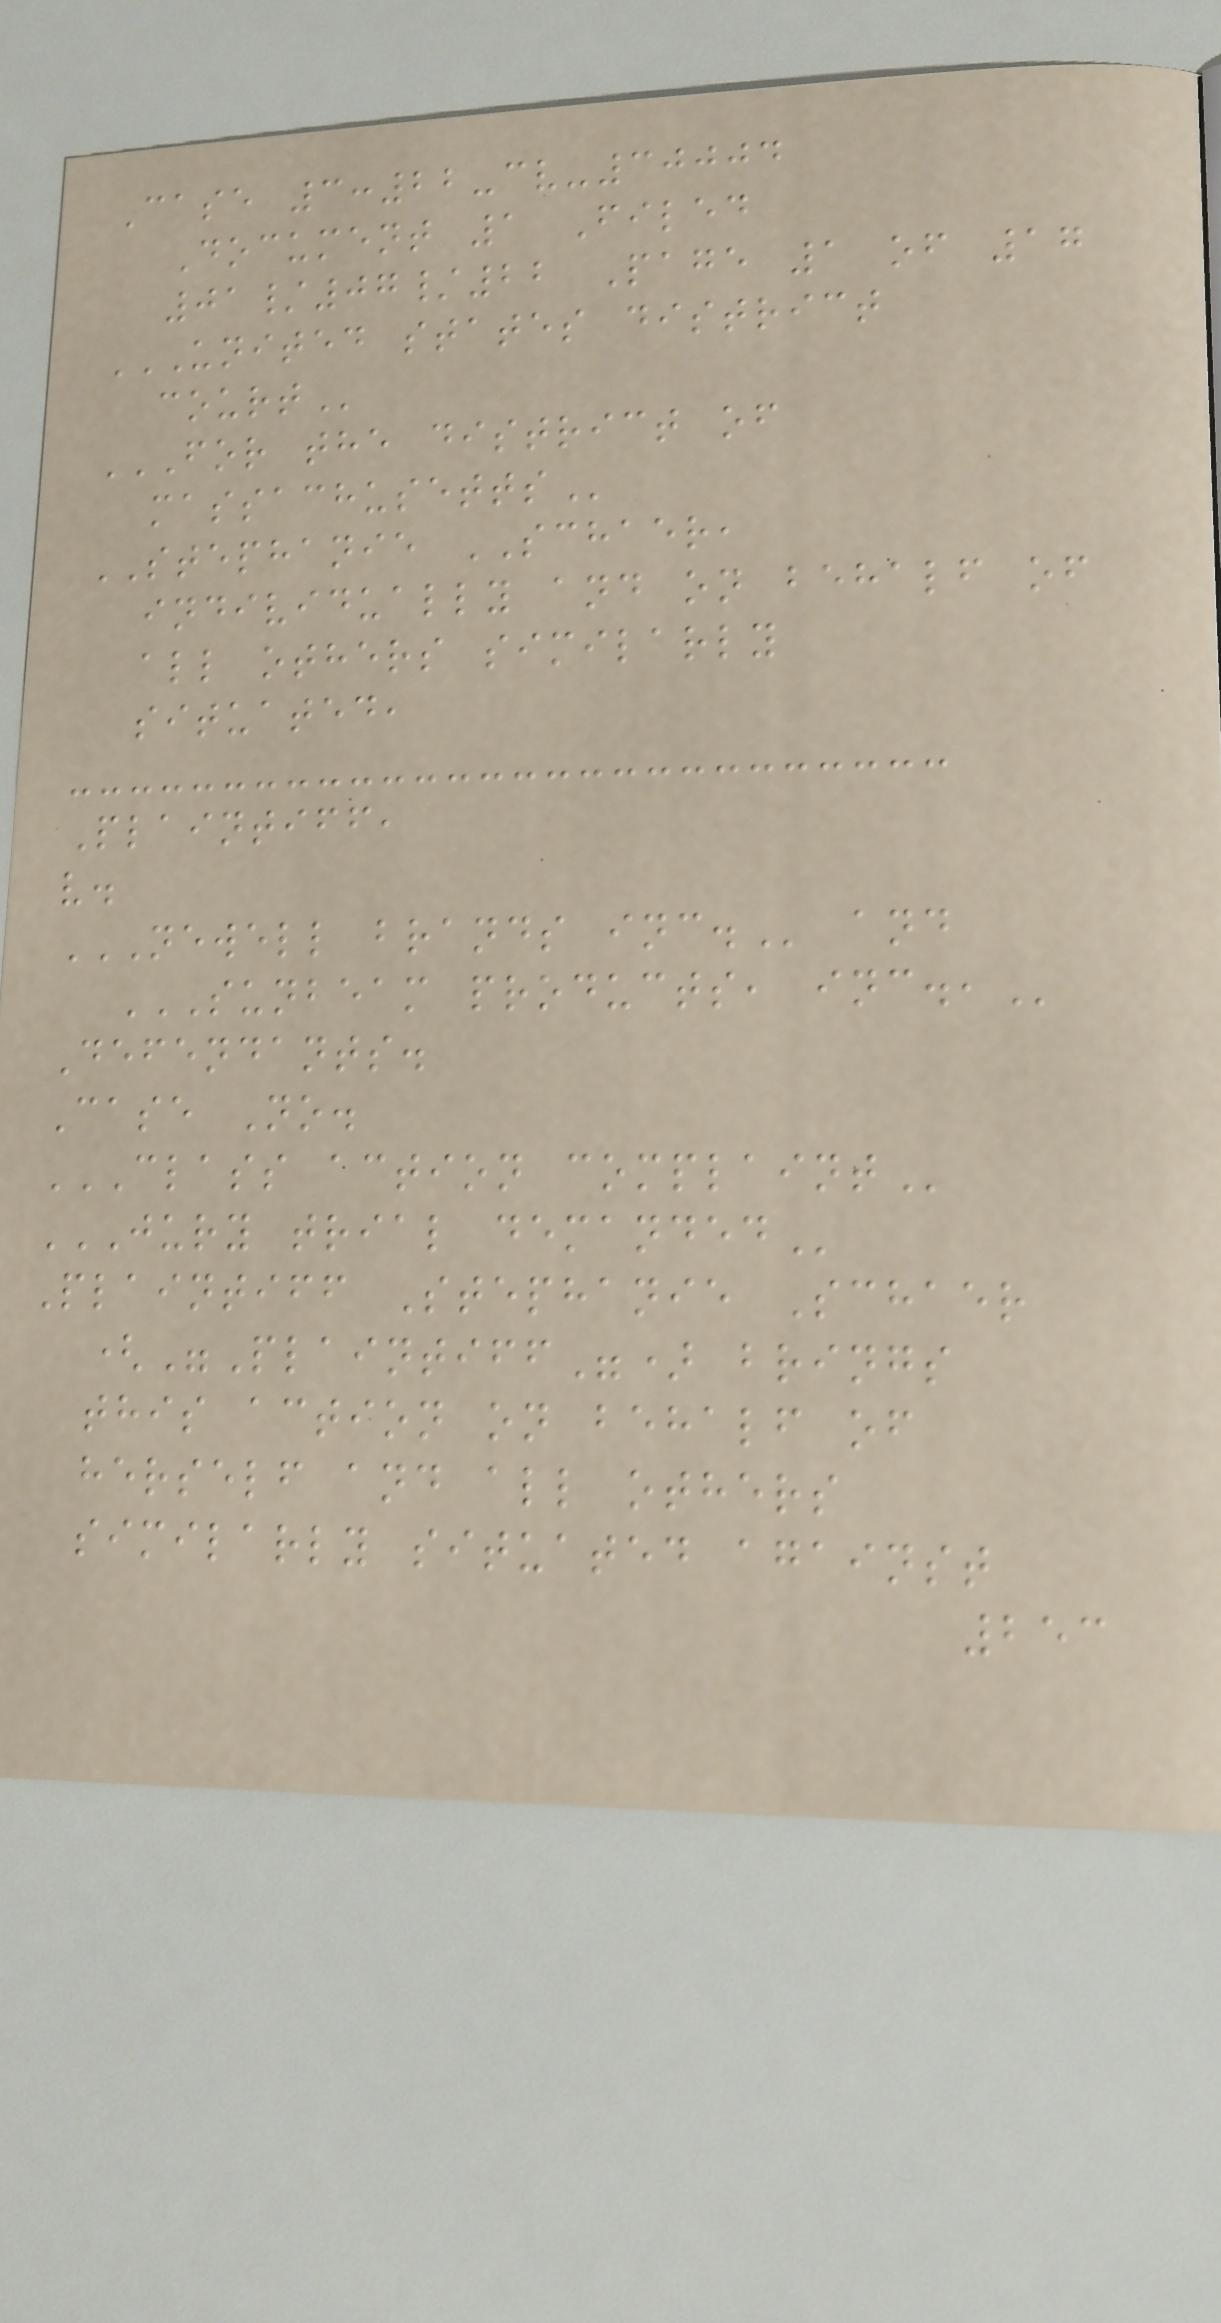Case 3:22-cv-30004
Document 1 Filed
01/07/22 Page 1 of 17
UNITED STATES DISTRICT
COURT
FOR THE DISTRICT OF
MASSACHUSETTS
STEPHANIE SCHAER,
individually and on behalf of
all others similarly
situated,
Plaintiff,
v.
NEWELL BRANDS INC. and
SUNBEAM PRODUCTS, INC.,
Defendants.
Case No.
CLASS ACTION COMPLAINT
JURY TRIAL DEMANDED
Plaintiff Stephanie Schaer
("Plaintiff") brings
this action on behalf of
herself and all others
similarly situated against
253
